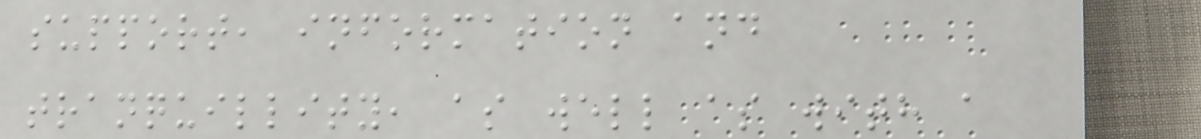support, information and
tranquillity, as well as with a
